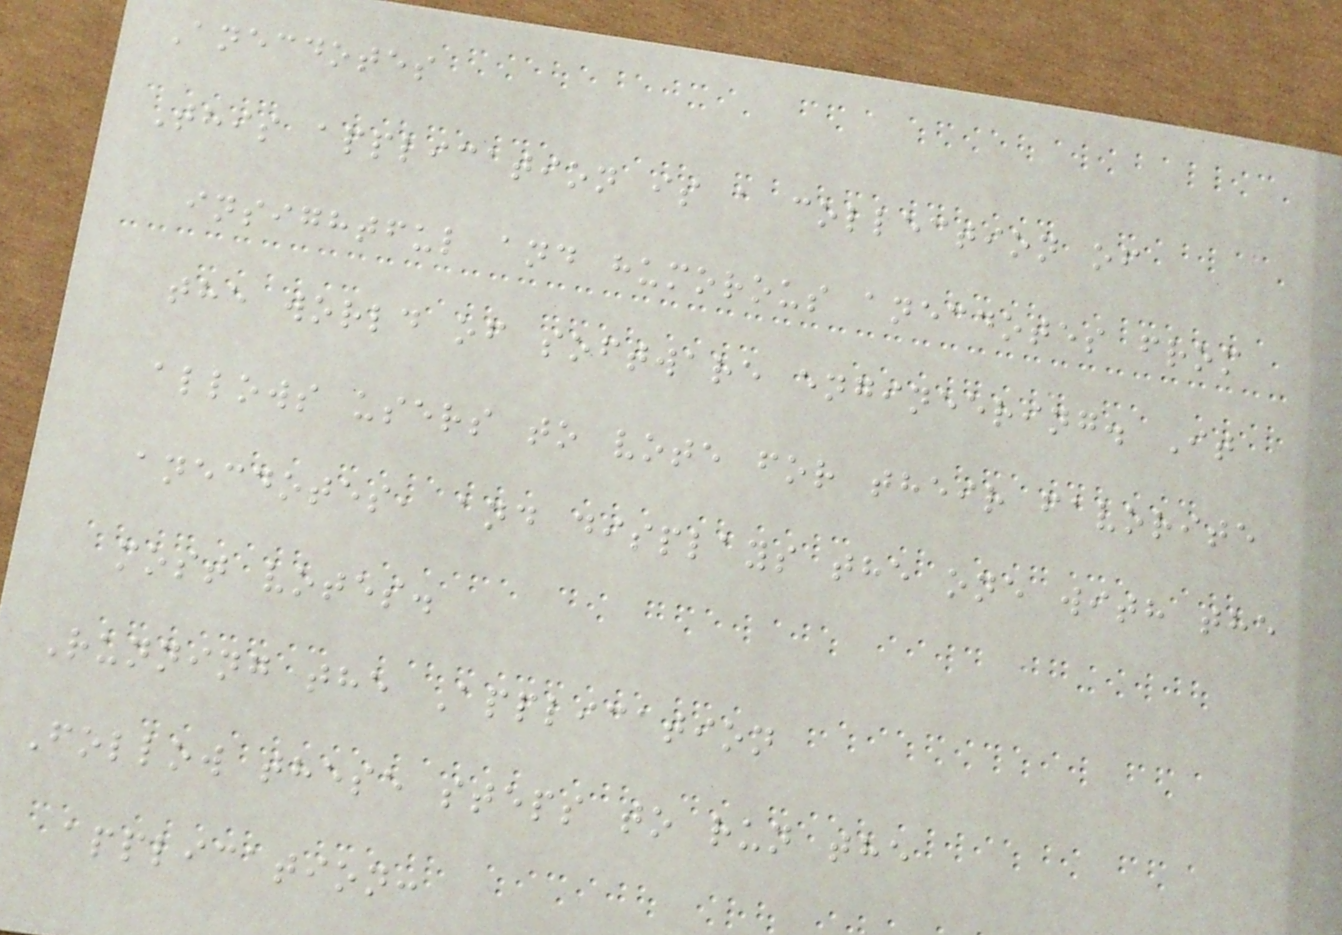Anecdotes
This application is a collection of
insightful and humorous anecdotes from
the world of software engineering. It
allows users to vote for their favorite
anecdotes, and displays the one with the
most votes.
Running the Application
Follow these steps to run the
application:
